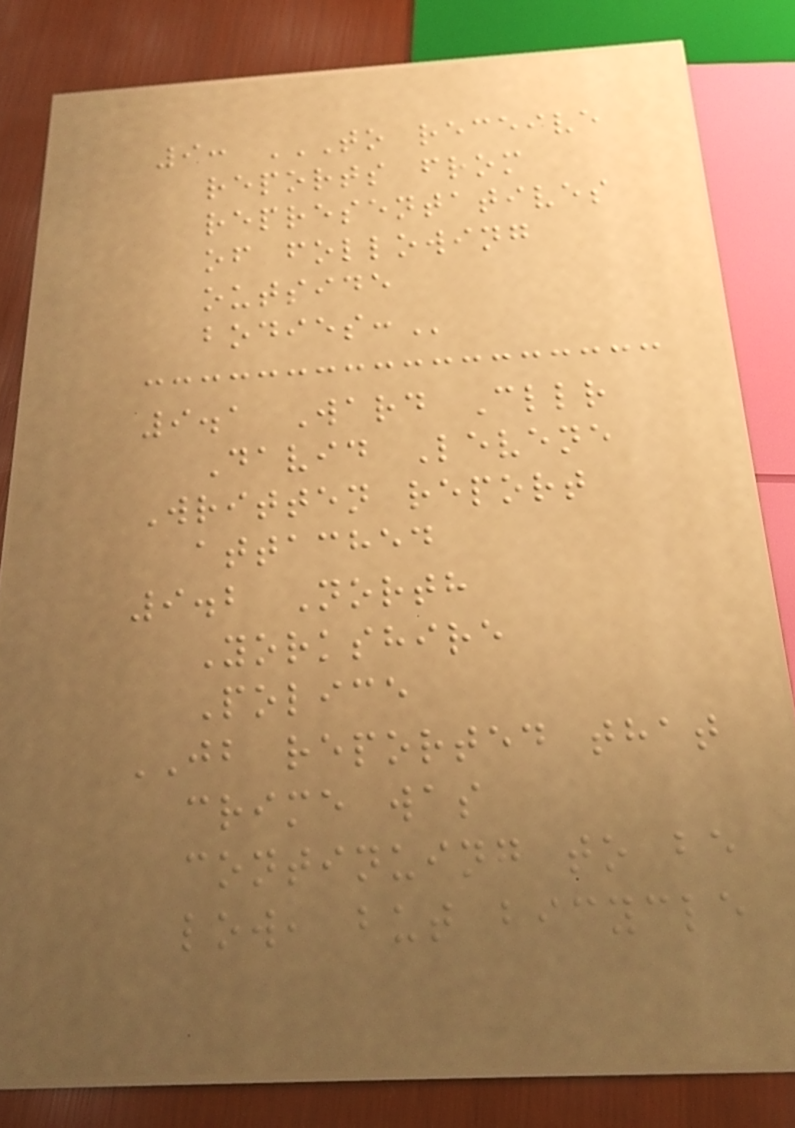9: TO RECEIVE
REPORTS FROM
REPRESENTATIVES
OF FOLLOWING
OUTSIDE
BODIES:
9.1 Ward Cllr
David Levene
Written report
attached
9.2 North
Yorkshire
Police
JB reported that
crime was
continuing to be
low, but bicycle
